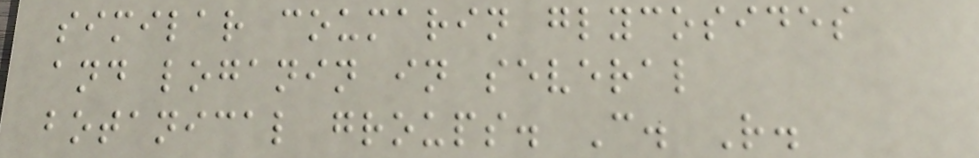similar coumarin glycosides
and loganin in several
botanical groups. C. R.
